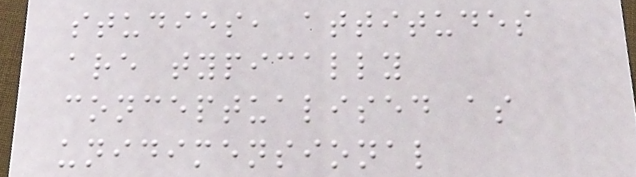studies, attitudes
are typically
conceptualised as
unidimensional
